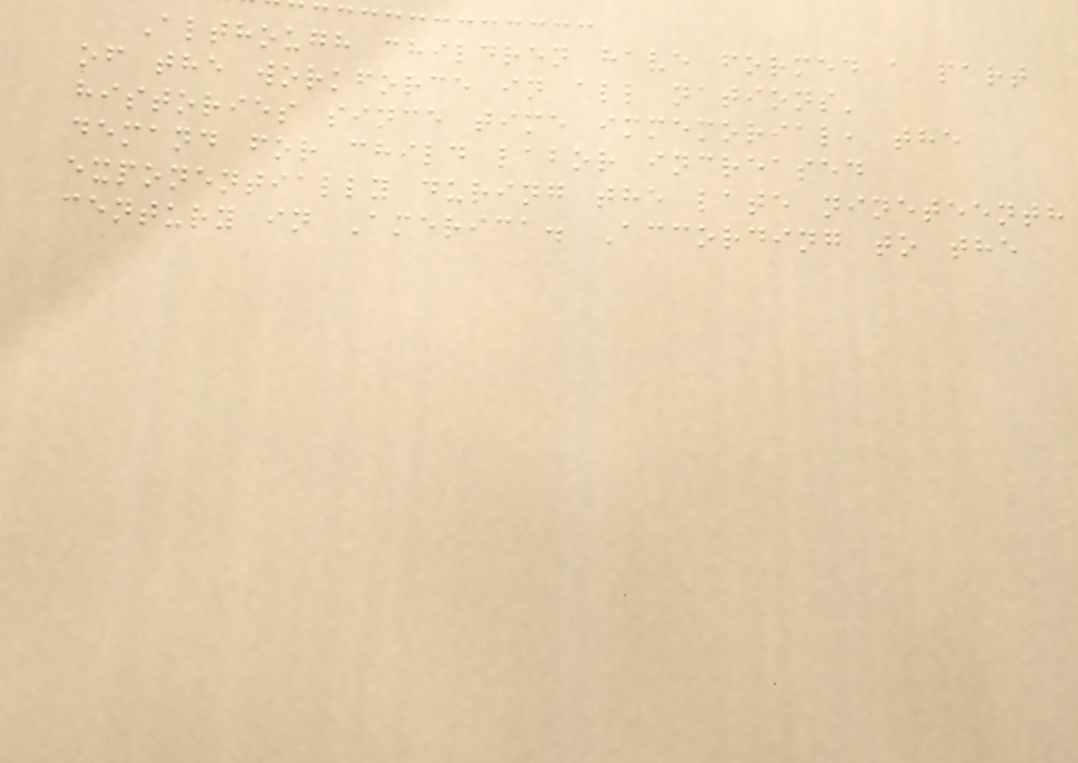Although children have formed a part
of the workforce in all nations'
histories since time immemorial, the
demand for child labor increased
exponentially during the late nineteenth
century in America. According to the
